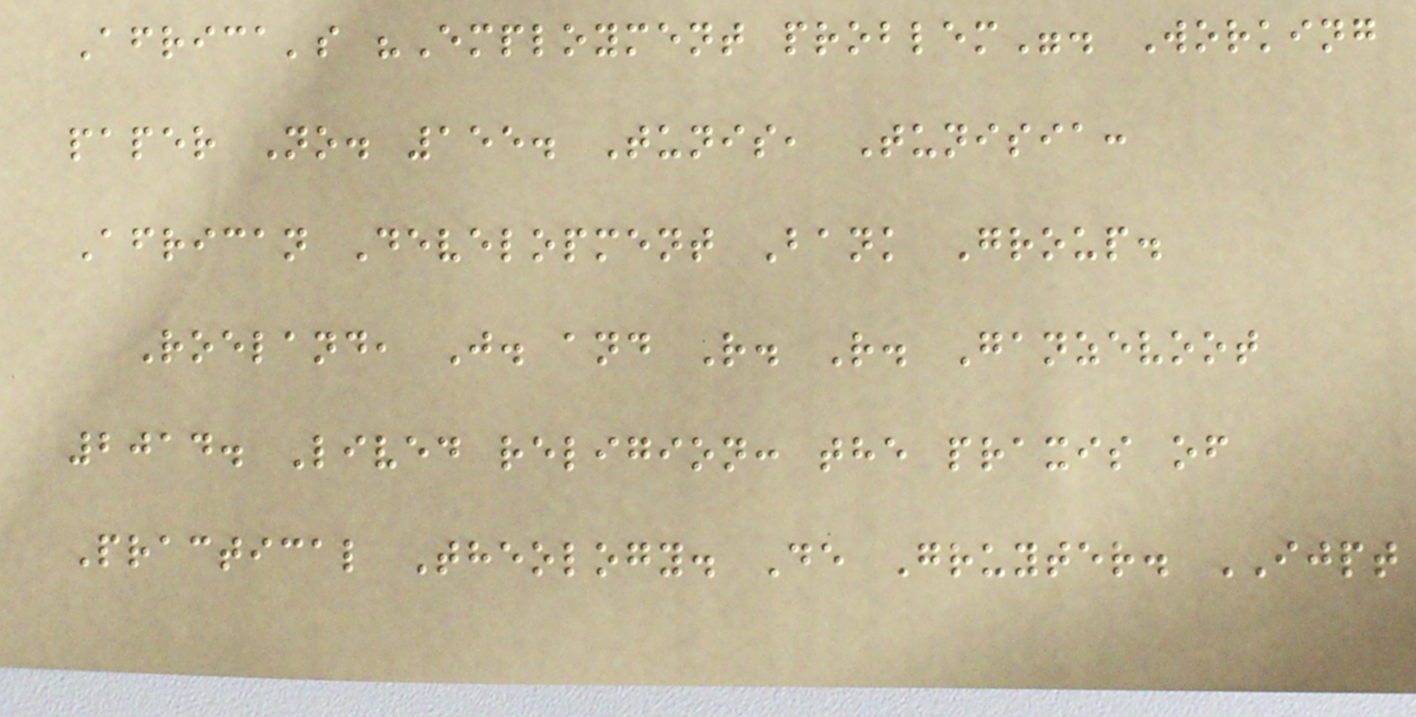Africa's "Employment problem". Working
paper No. 155. Tunis, Tunisia:
African Development Bank Group.
Roeland, J. and R. R. Ganzevoot
2014. Lived religion: the praxis of
Practical Theology. De Gruyter. IJPT
